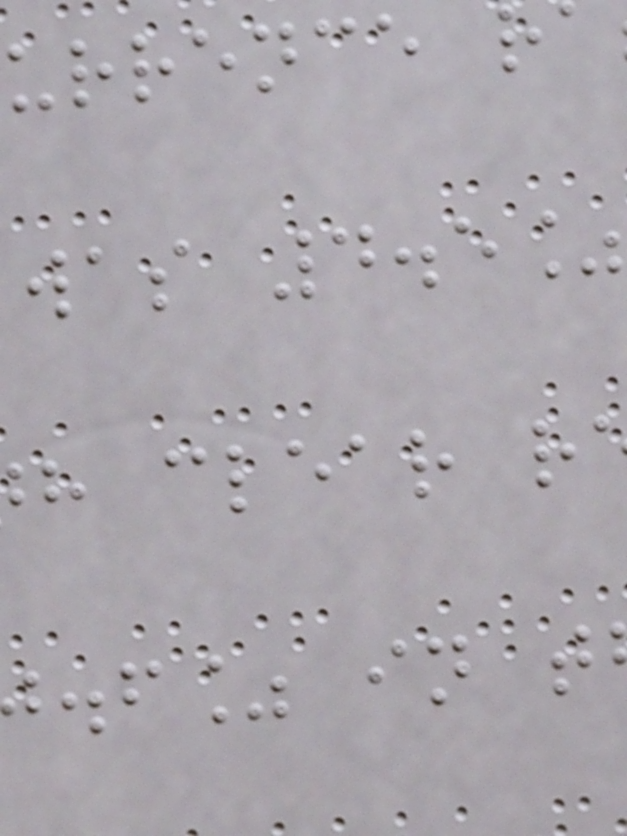was 4.5%
h clear r
.f% in t
